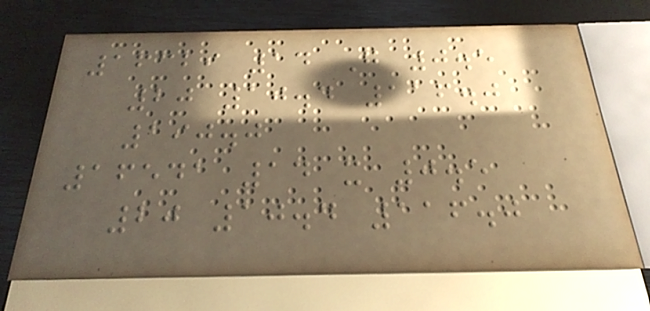16329 14 G 0.5
20 10.4 116.0
190.0
16541 14 x 0.5
20 10.4 116.0
